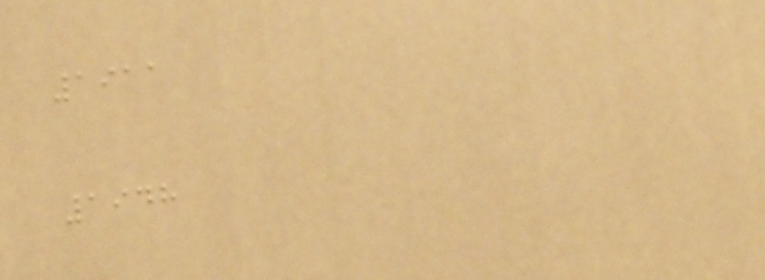1911
1948
